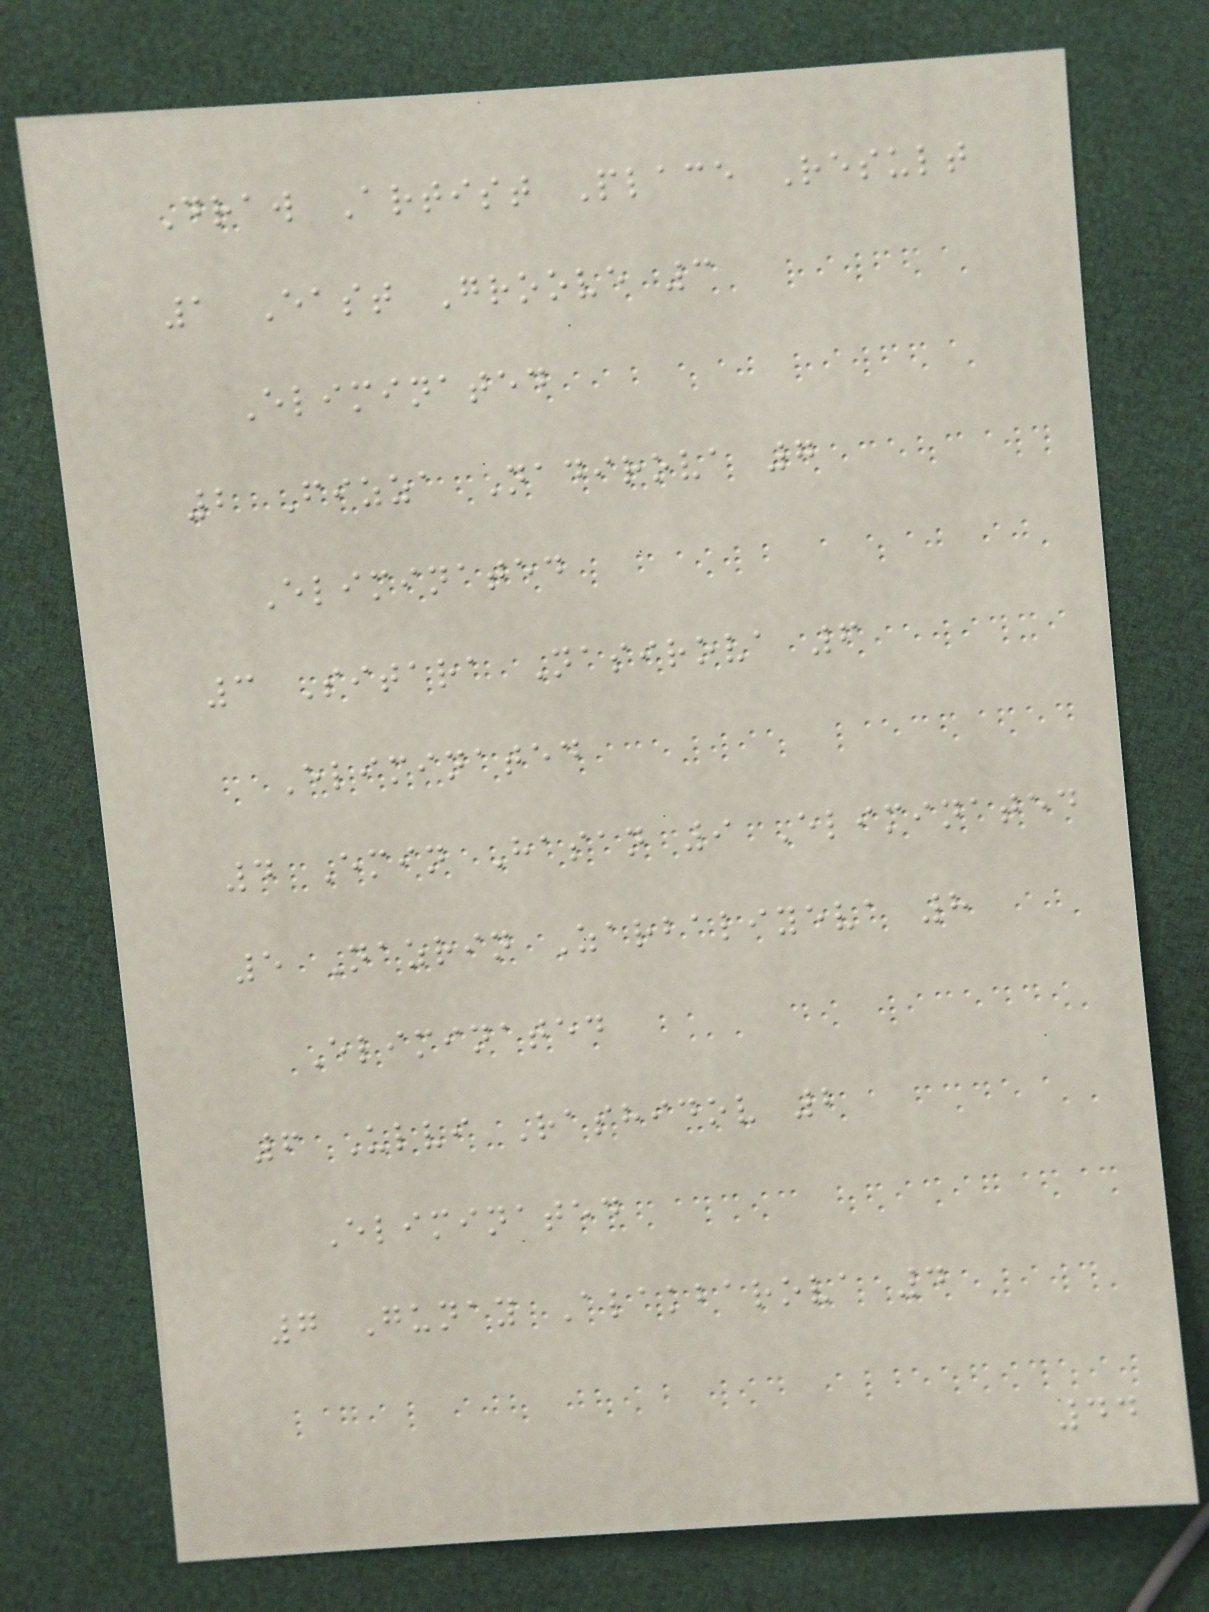Draw Artist Place Result
1 East Groove 3
Eliminated
2 Fizza Nadirova 7
Eliminated
3 Sitara Nasirova 6
Eliminated
4 Emin Hasan 9 Eliminated
5 Nazrin Zarbaliyeva 8
Eliminated
6 Ulvi Rashidov 2
Eliminated
7 Gunay Alakbarova 4
44
